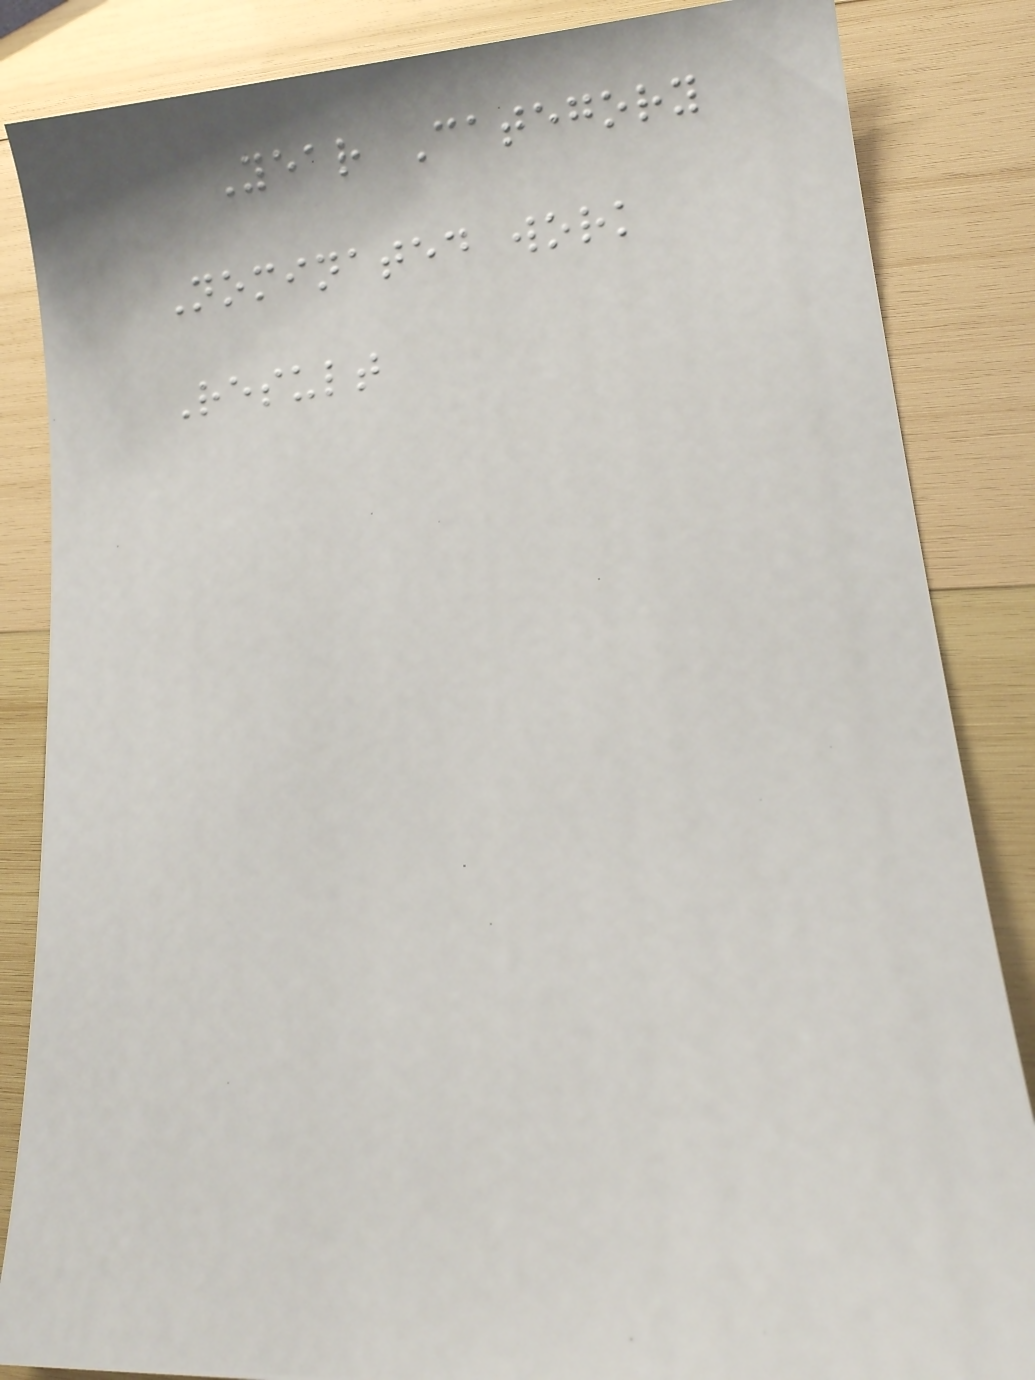Year Category
Nominated work
Result
